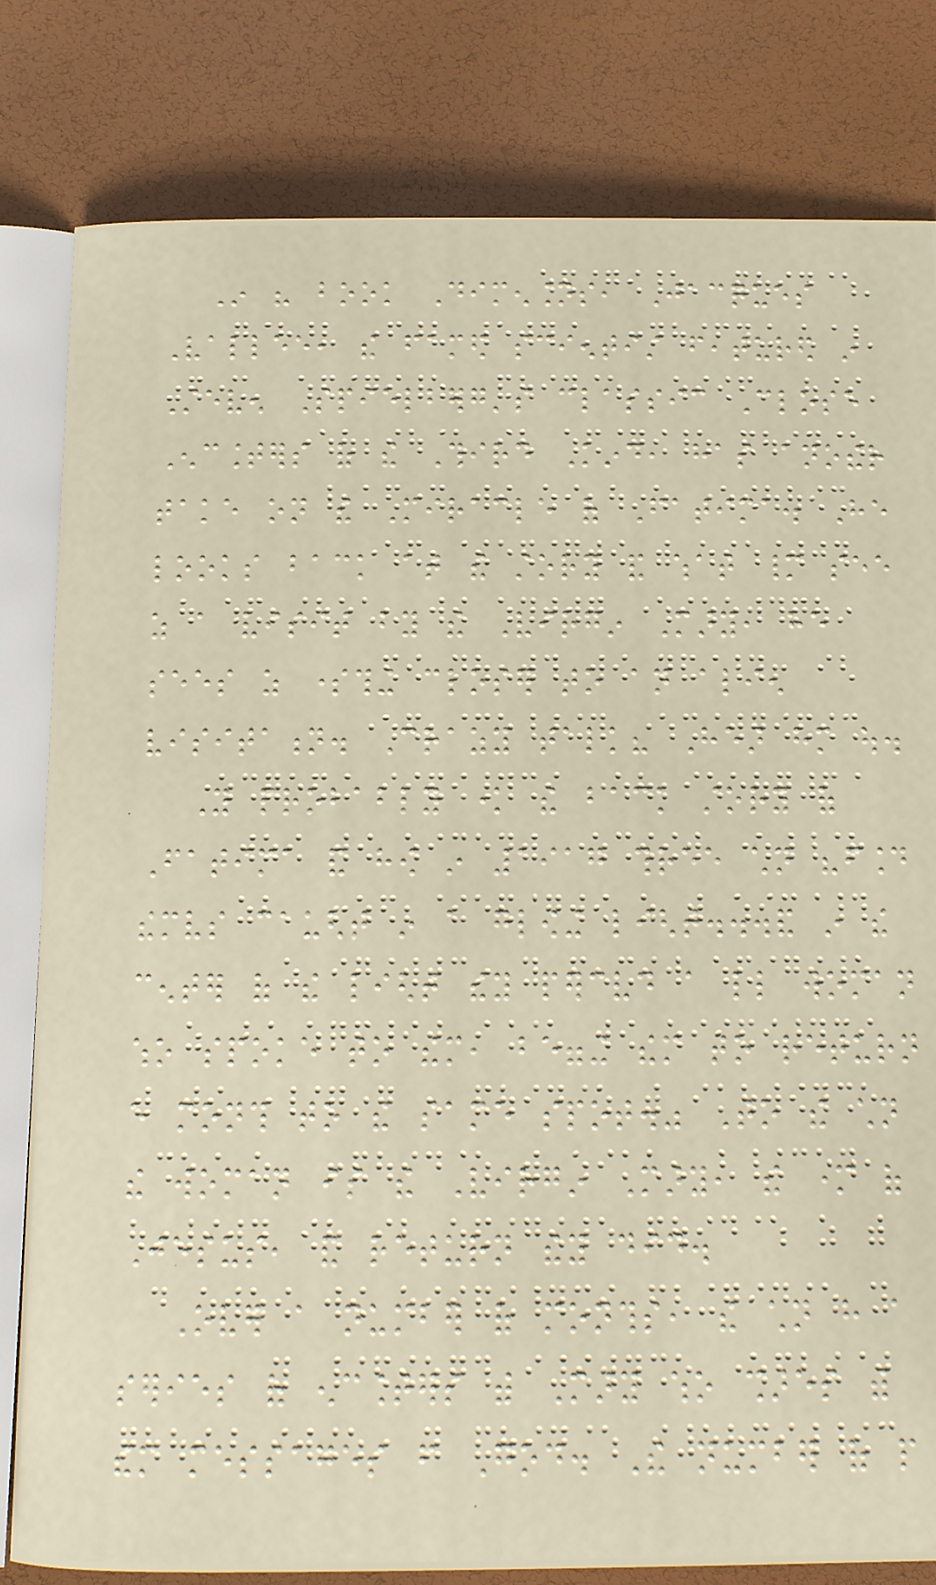In his book Dimensions, Jacques
Vallee, the famed scientist featured in
Steven Spielberg's classic Close
Encounters of the Third Kind, has another
take on the Miracle of Fatima. He
looks back at the story and what many see
as a visit by the Virgin Mary, he
sees as something closer to an alien
visitation. Crazy talk? Hear him out.
You probably know the back story of
Fatima and how in 1917 three children "found
themselves caught in a glowing light...and in the
center of the light they perceived a little woman
who spoke to them, begging them to return
every month to the same spot." To the children
the woman is the Virgin Mary, the mother of
Jesus, and return they did.
Over a number of months, the children have a
series of encounters with Mary who shares with
them messages from God. The number of people
